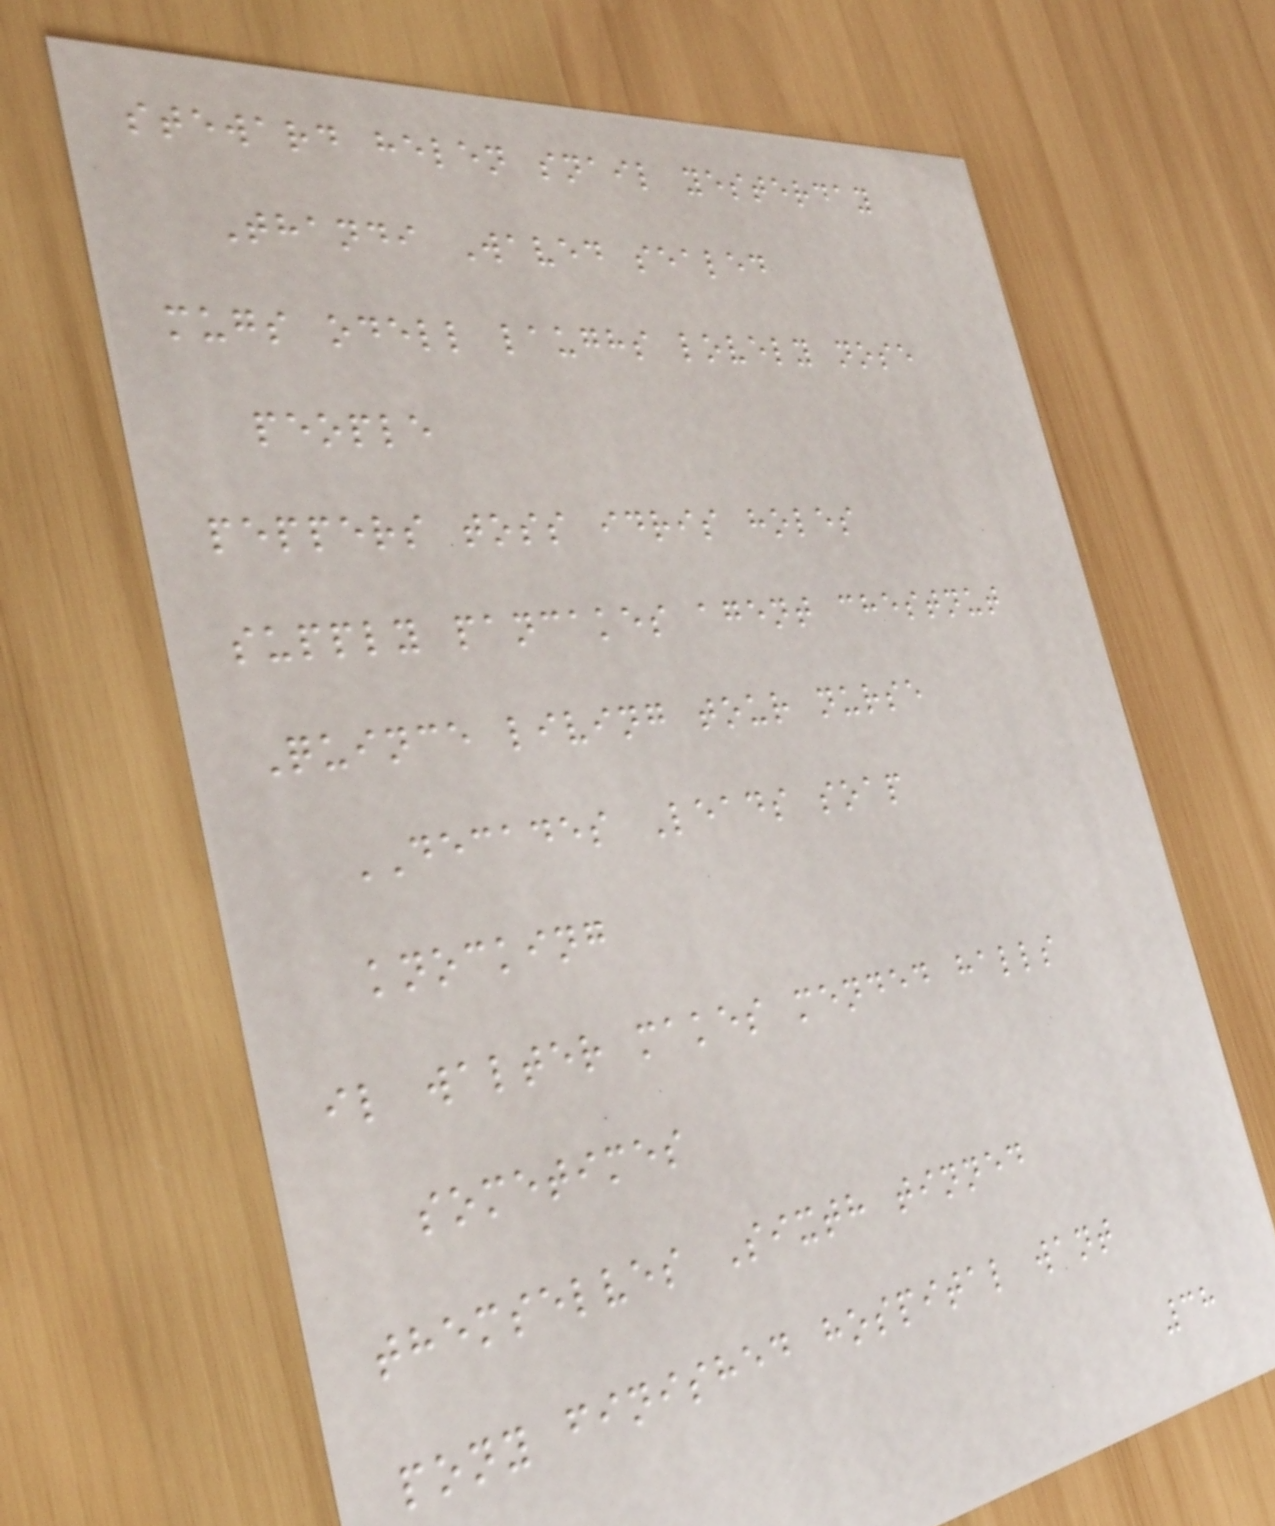steward helen snail yesterday
Thandi Waved sealed
mugs odell laughs lovely nose
people
peppers toss idris holes
supply pancakes agent chestnut
Quince living tour nurse
DECADES Leads soap
knocking
il walter makes mended halls
sometimes
themselves Sixth tinned
pony finished hospital want
38
